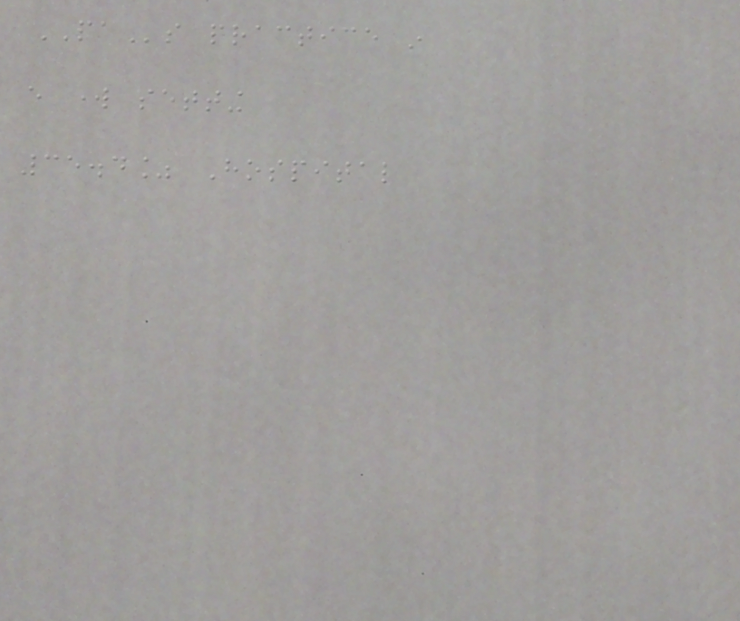PAs practice in
every work setting
35.4% Hospital
